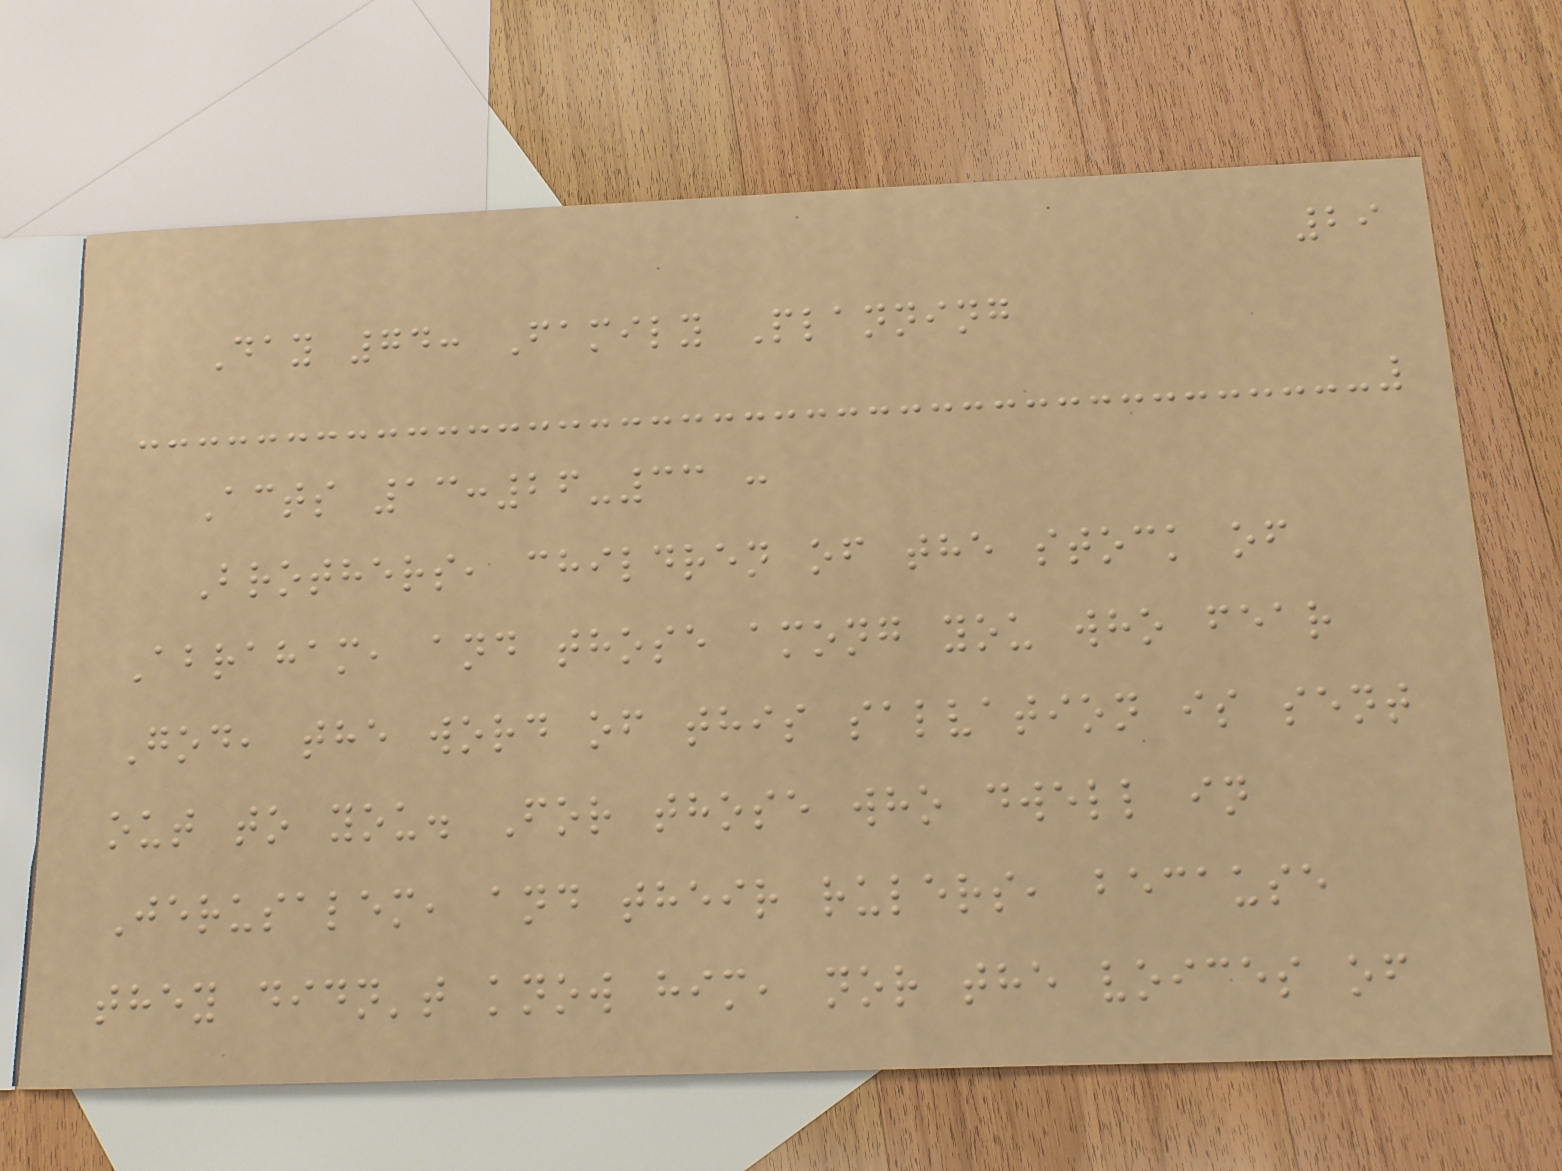29
Day 74: Family Planning
Acts 13:26-33 :
Brothers, children of the stock of
Abraham, and those among you who fear
God, the word of this salvation is sent
out to you. For those who dwell in
Jerusalem, and their rulers, because
they didn't know him, nor the voices of
